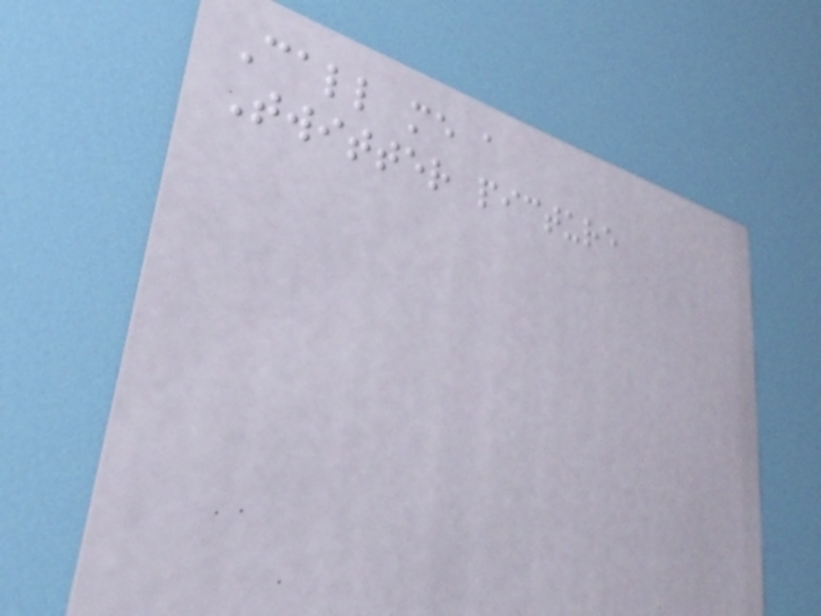Call me a
Twitter picture
